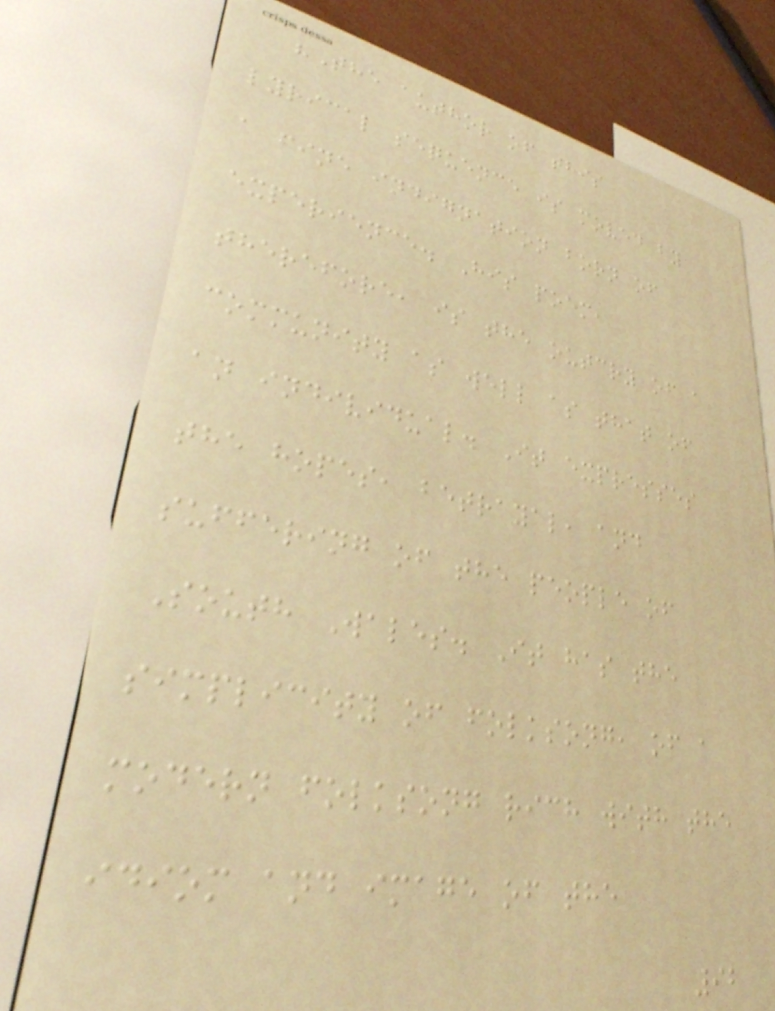"The author of this
lyrical sequence is moved by
a fine indignation born of
experience. His poem,
therefore, is the outcry of a
community as well as that of
an individual. It expresses
the hopes, betrayal, and
suffering of the people of
South Wales. It has the
simplicity of folksong, of a
modern folksong rich with the
idiom and image of the
92
